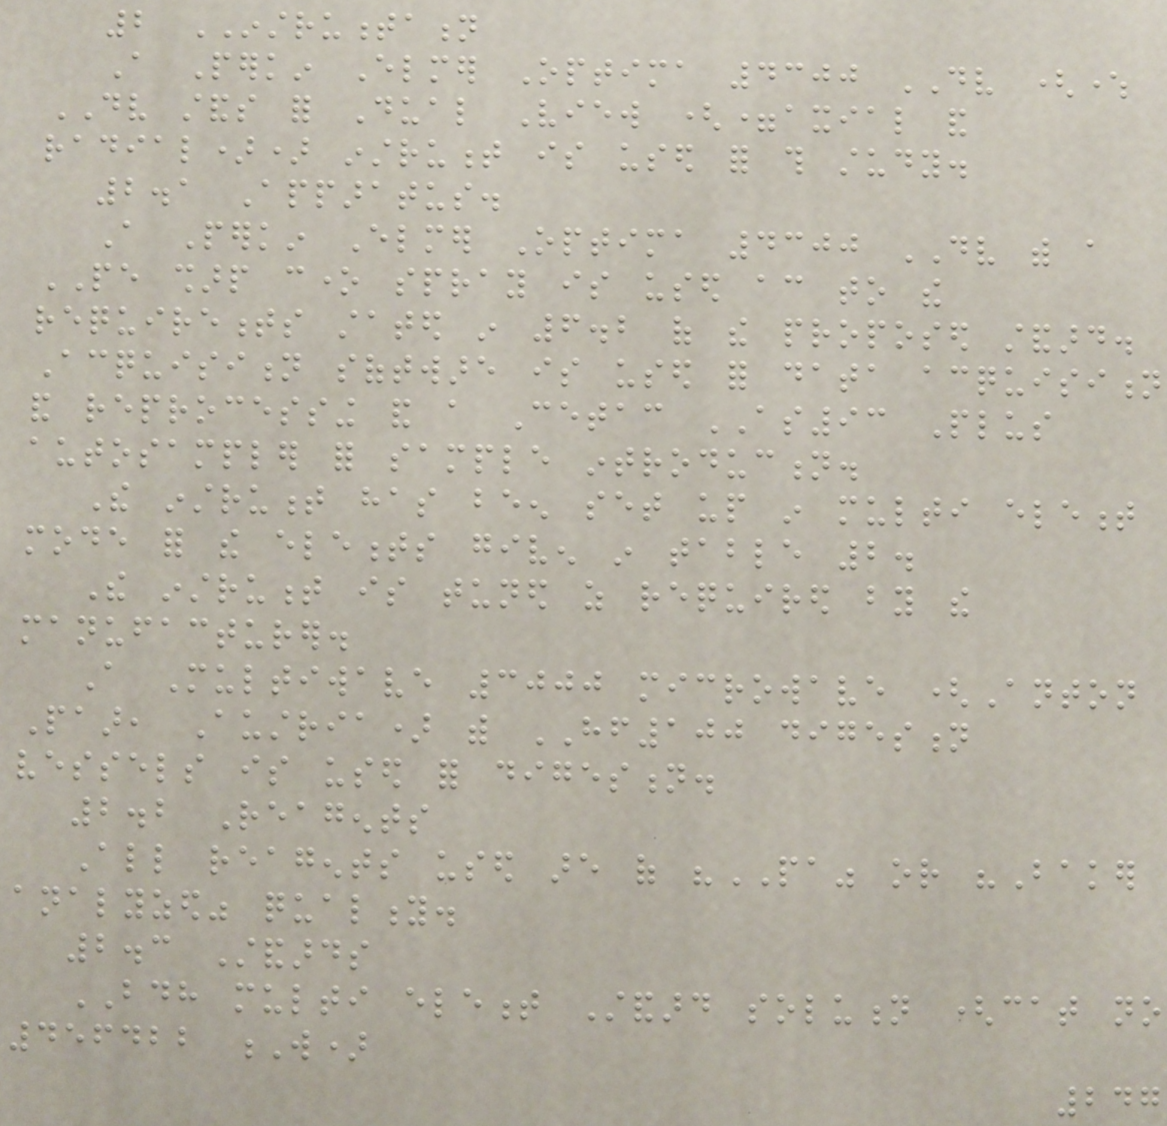2 INSTRUMENTATION
A Perkin Elmer Optima 4300 DV (where
DV stands for Dual View (=axial and
radial)) instrument is used for this study.
2.1 Apparatus.
A Perkin Elmer Optima 4300 DV with a
PE sharp cone spray is used according to the
requirements stated in 6.2 of the proposed standard.
Acquisition software is used for data acquisition
and reprocessing and a Cetac AS93 Plus
autosampler for sample introduction.
The instrument has been set up in multi element
mode for the elements given in table 2.
The instrument is tuned as required by the
manufacturer.
A Multiwave 3000 microwave (Anton
Paar, Austria) with HF100 digestion
vessels is used for digestion.
2.2 Reagents
All reagents used are of "PA" or "Baker
analyzed" quality.
2.3 Standards
BDH multi element Standard solution (cat no
456422 W)
247
